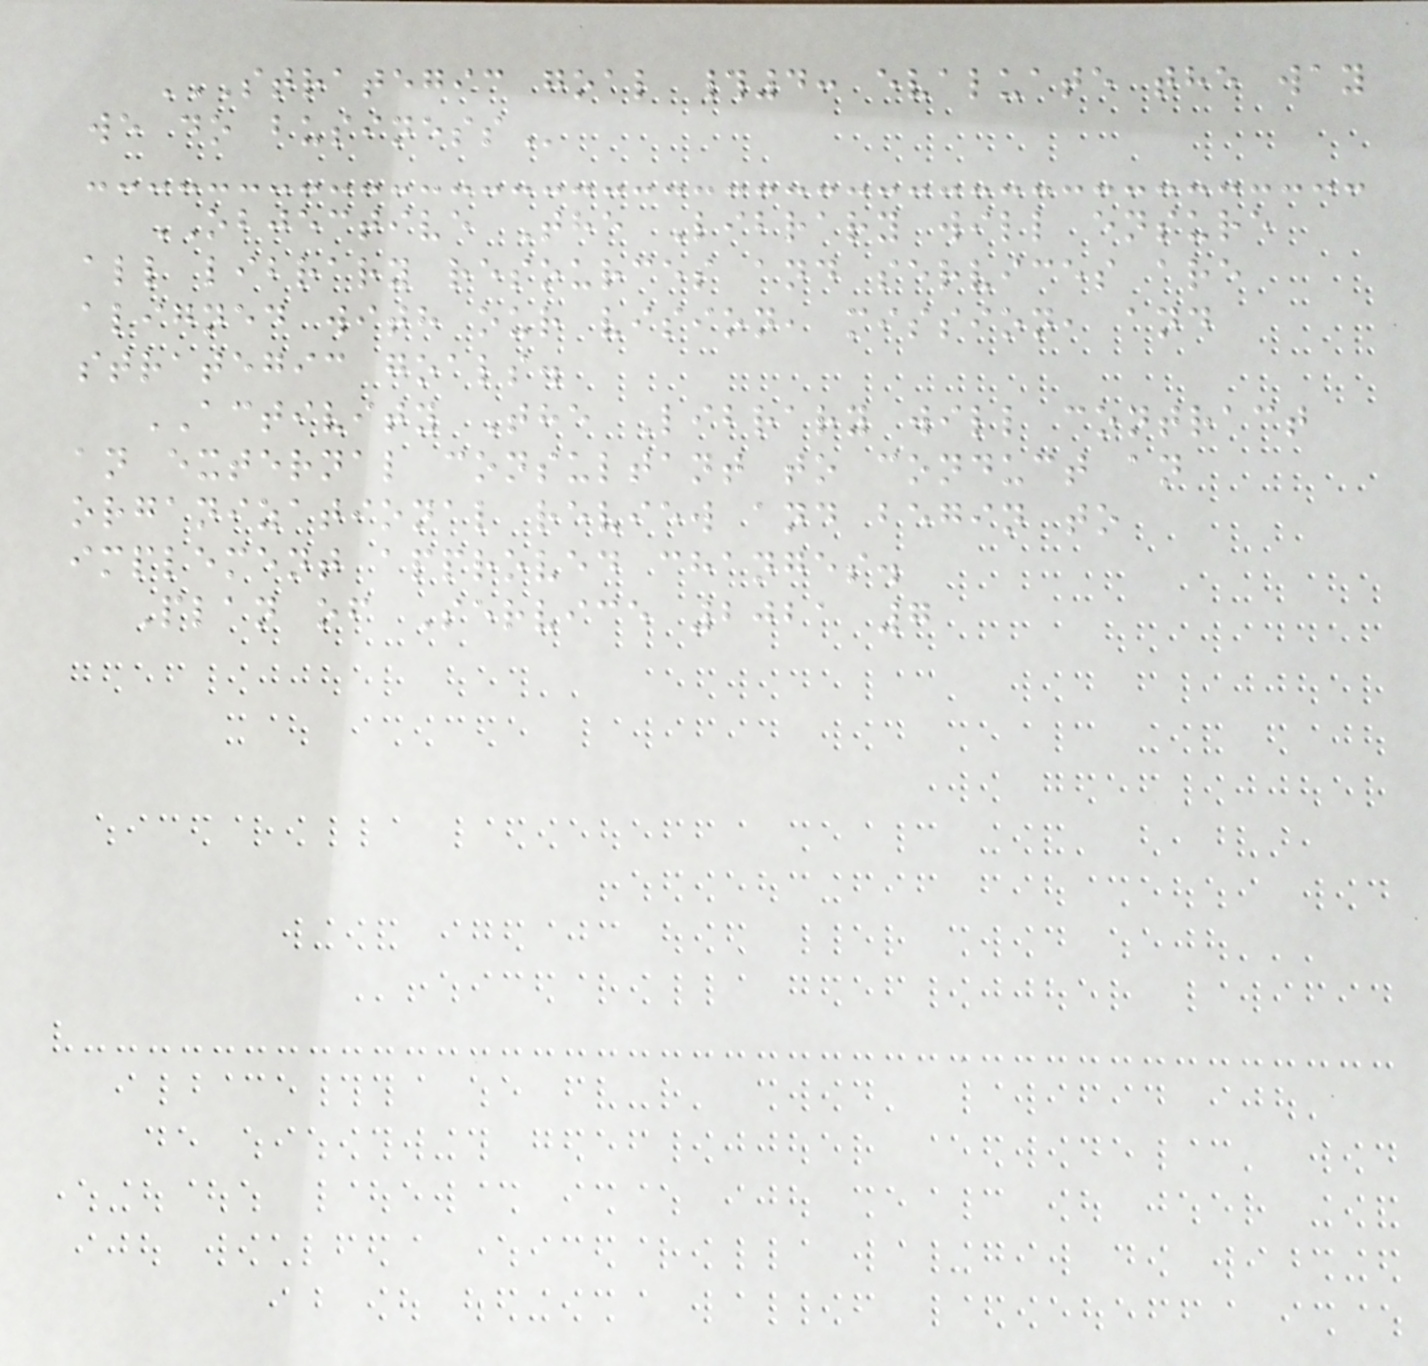STRATEGIC GOAL #4: EVALUATE THE WAY
WE DO BUSINESS
OBJECTIVE The Library will ensure
all library resources and services are
aligned with our vision, mission, and
strategic goals.
ACTIVITY The Library will contract
an external consultant to conduct an
organizational review and begin to
implement approved changes.
Plan of Service 2021 7
